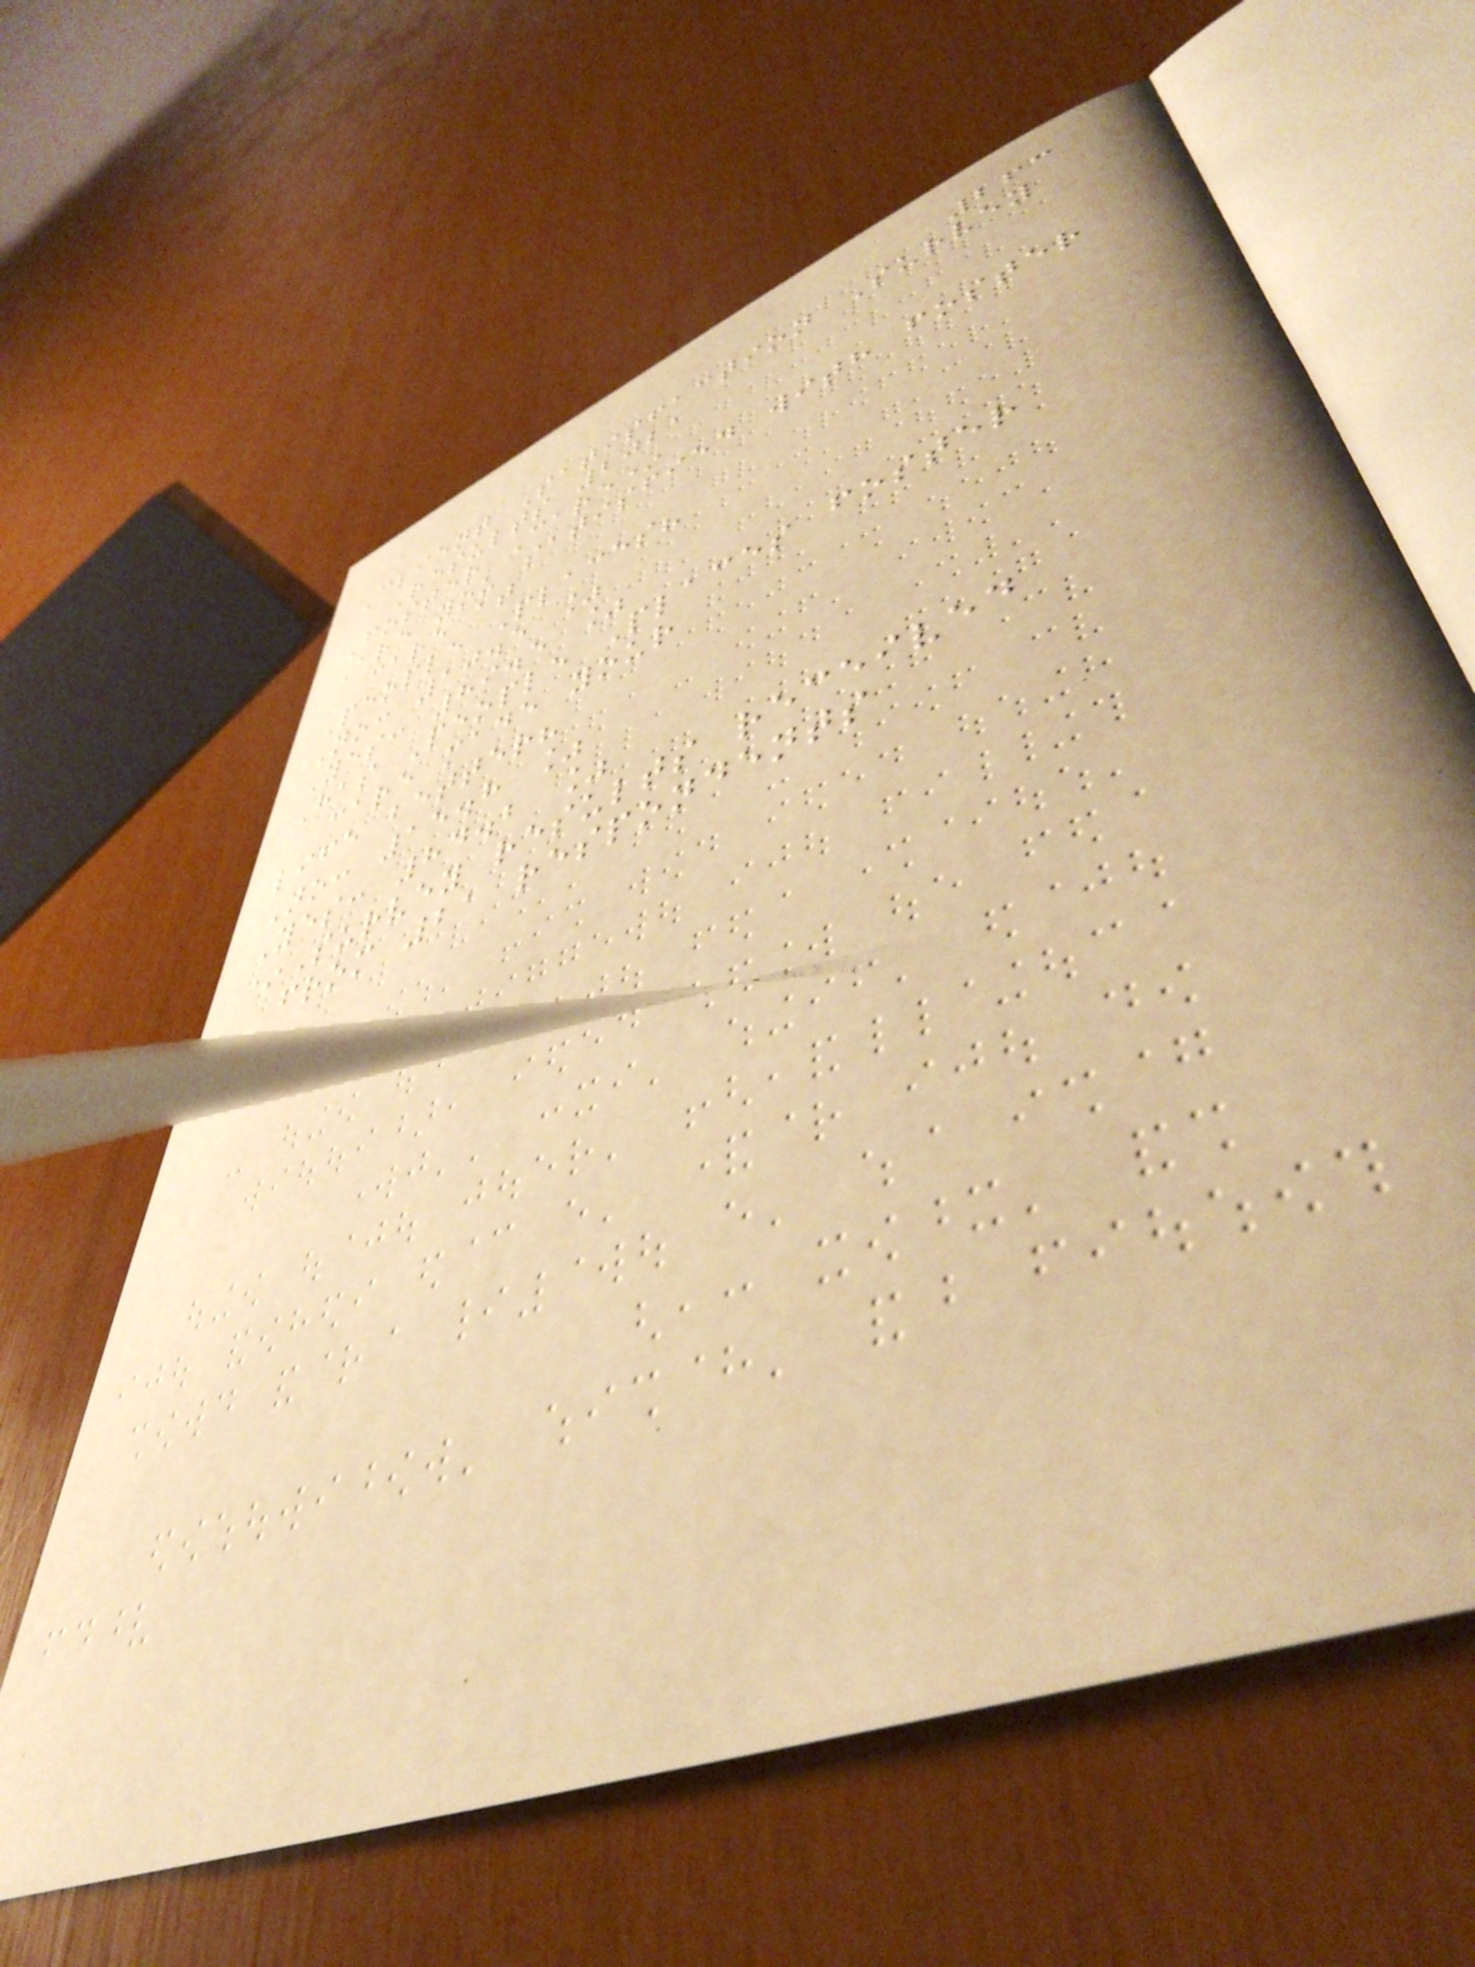263
Client Satisfaction Survey
Results 2021
Foster Care*
Are you satisfied with foster
care at
People Places?
No: 10.5 %
Yes: 89.5 %
Has People Places foster
care made your
life better?
No: 15.8 %
Yes: 84.2 %
*Survey results received
from 21 respondents
